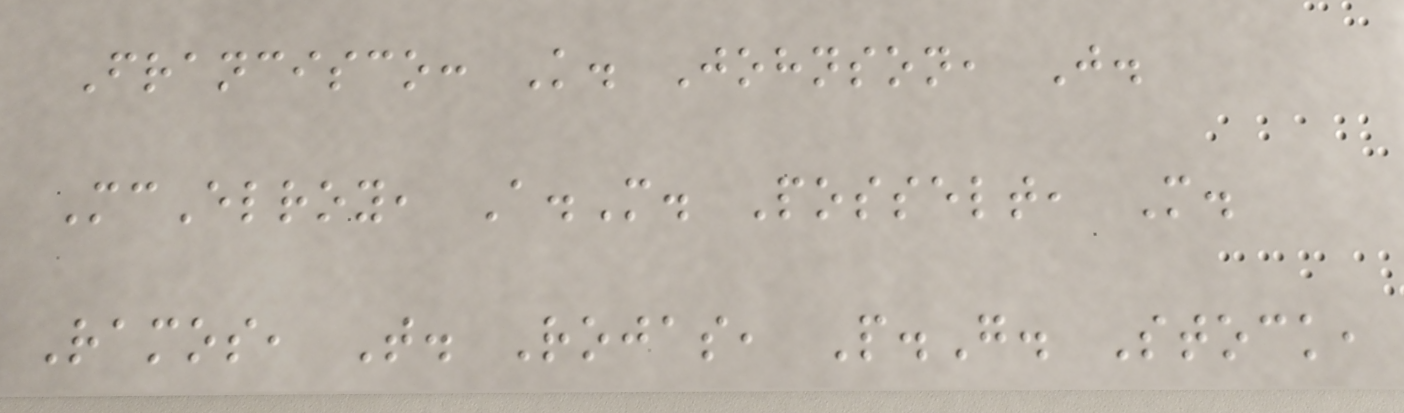Francisco: K. Johnson, J.
McElroy, A.M. Posselt, M.
Ramos, T. Rojas, P.G. Stock,
